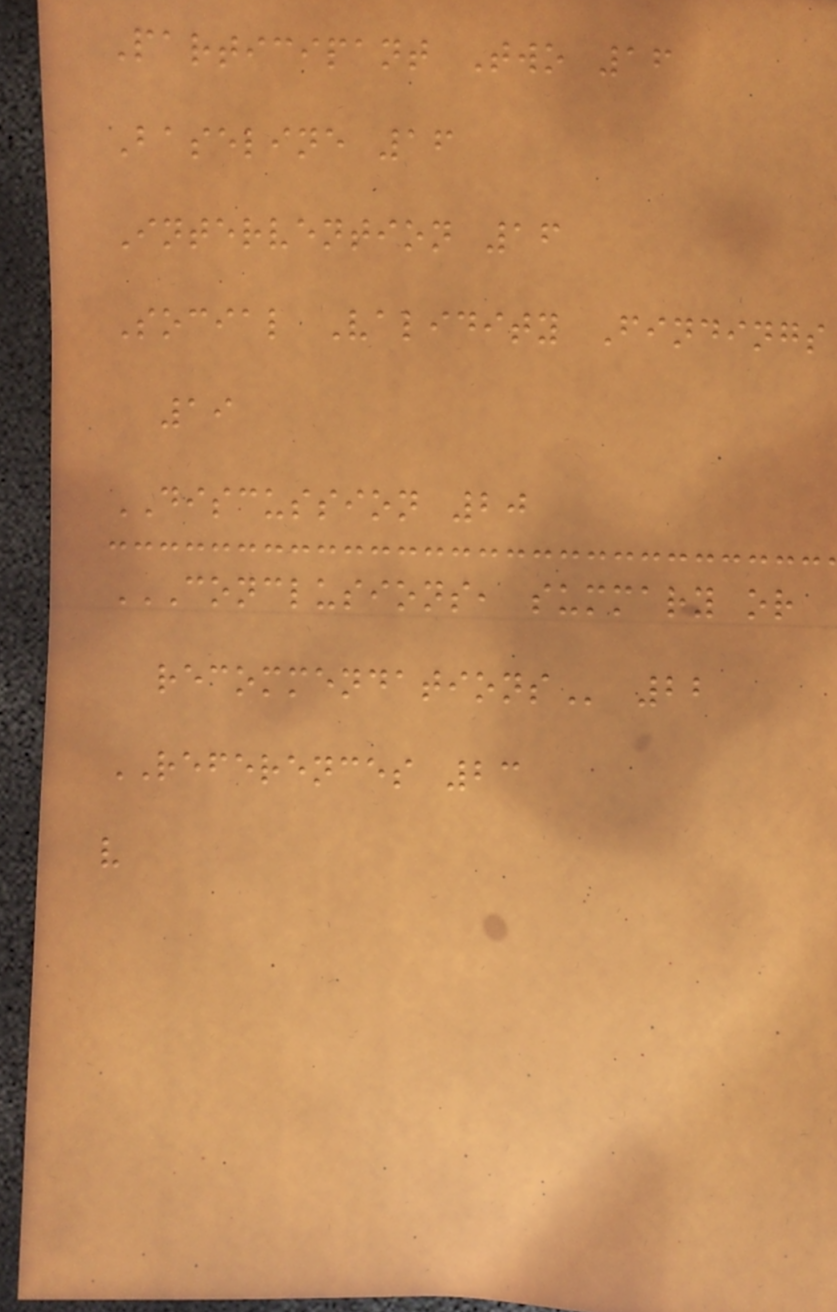Participant Two 16
Baseline 16
Intervention 16
Social Validity Findings
19
DISCUSSION 20
CONCLUSIONS, SUMMARY OR
RECOMMENDATIONS 22
REFERENCES 23
v
